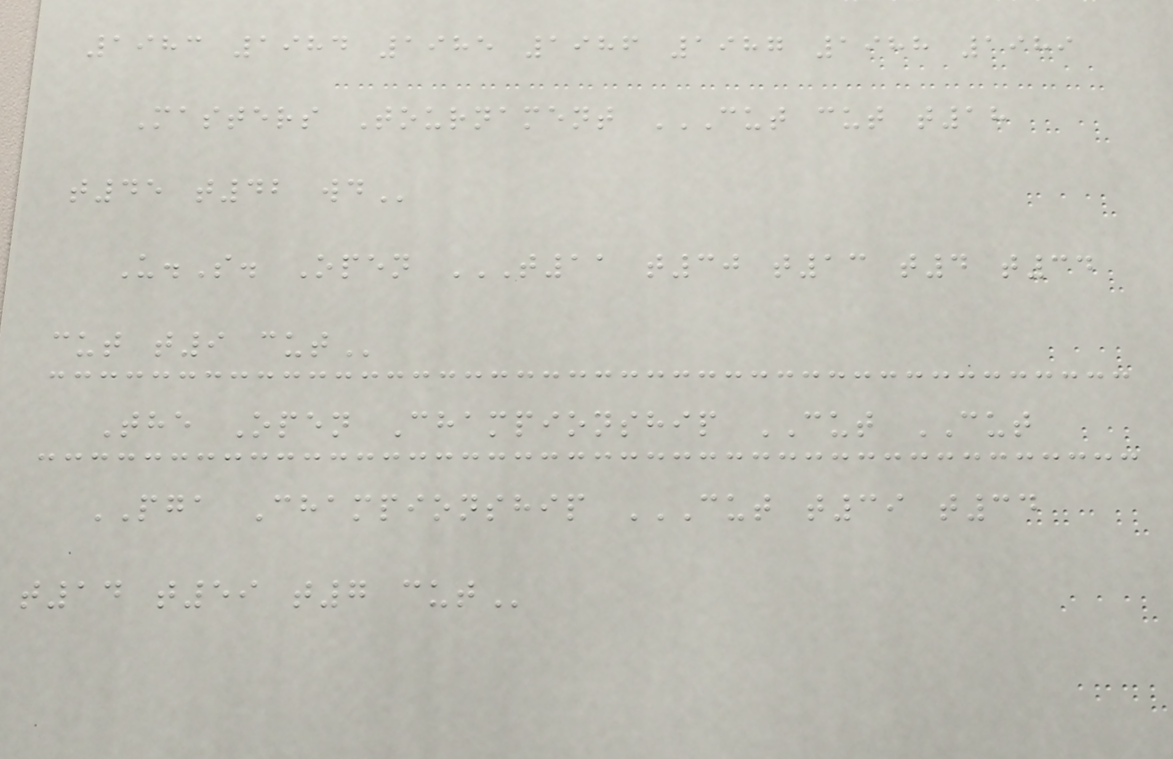1983 1984 1985 1986 1987 1988 1989
Masters Tournament CUT CUT T18
T45 T42 WD
U.S. Open T11 T30 T13 T4 T34
CUT T9 CUT
The Open Championship CUT CUT
PGA Championship CUT T39 T34
T14 T59 T7 CUT
